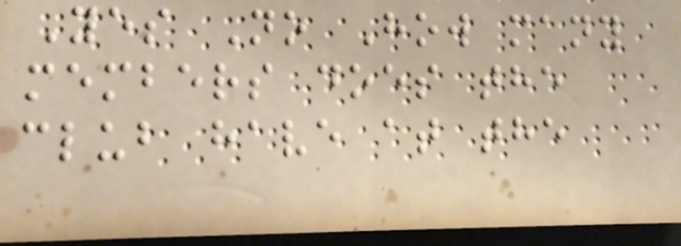Yes No How many
members does the
club have at the
